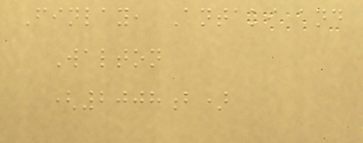Finlay, Antaki and
Walton
(2008b)
